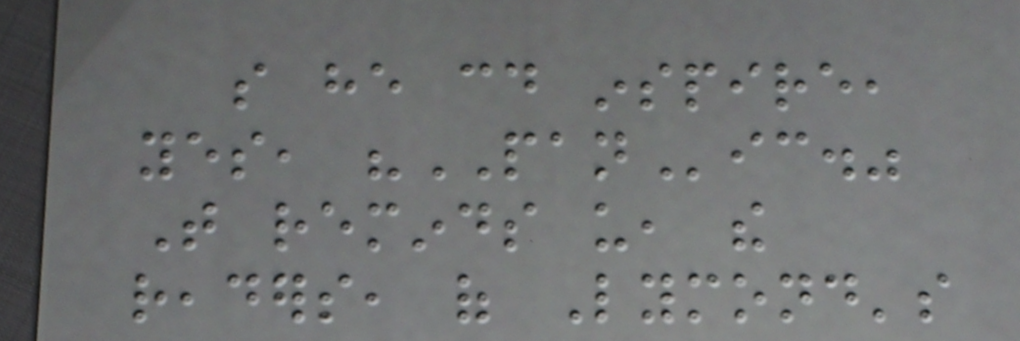so he could inspire,
yes, "PANic."
That reminds us, the
readers, of Lymond's
